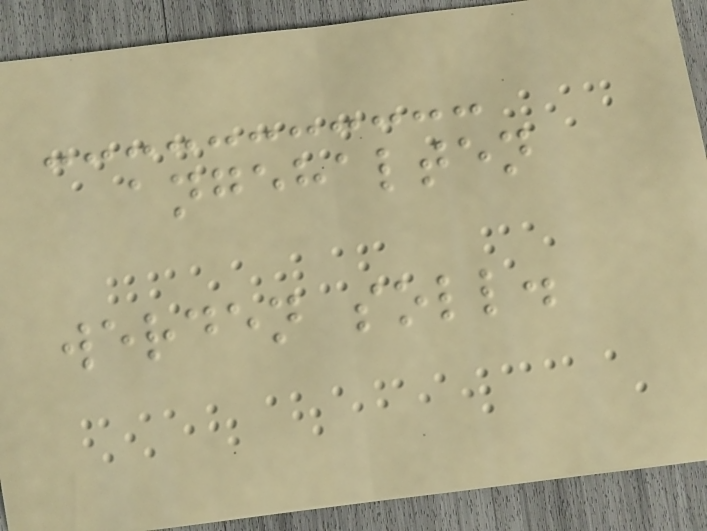angehalten
werden soll.
